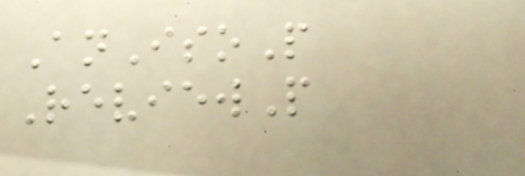AnIsoP
ReviewP
